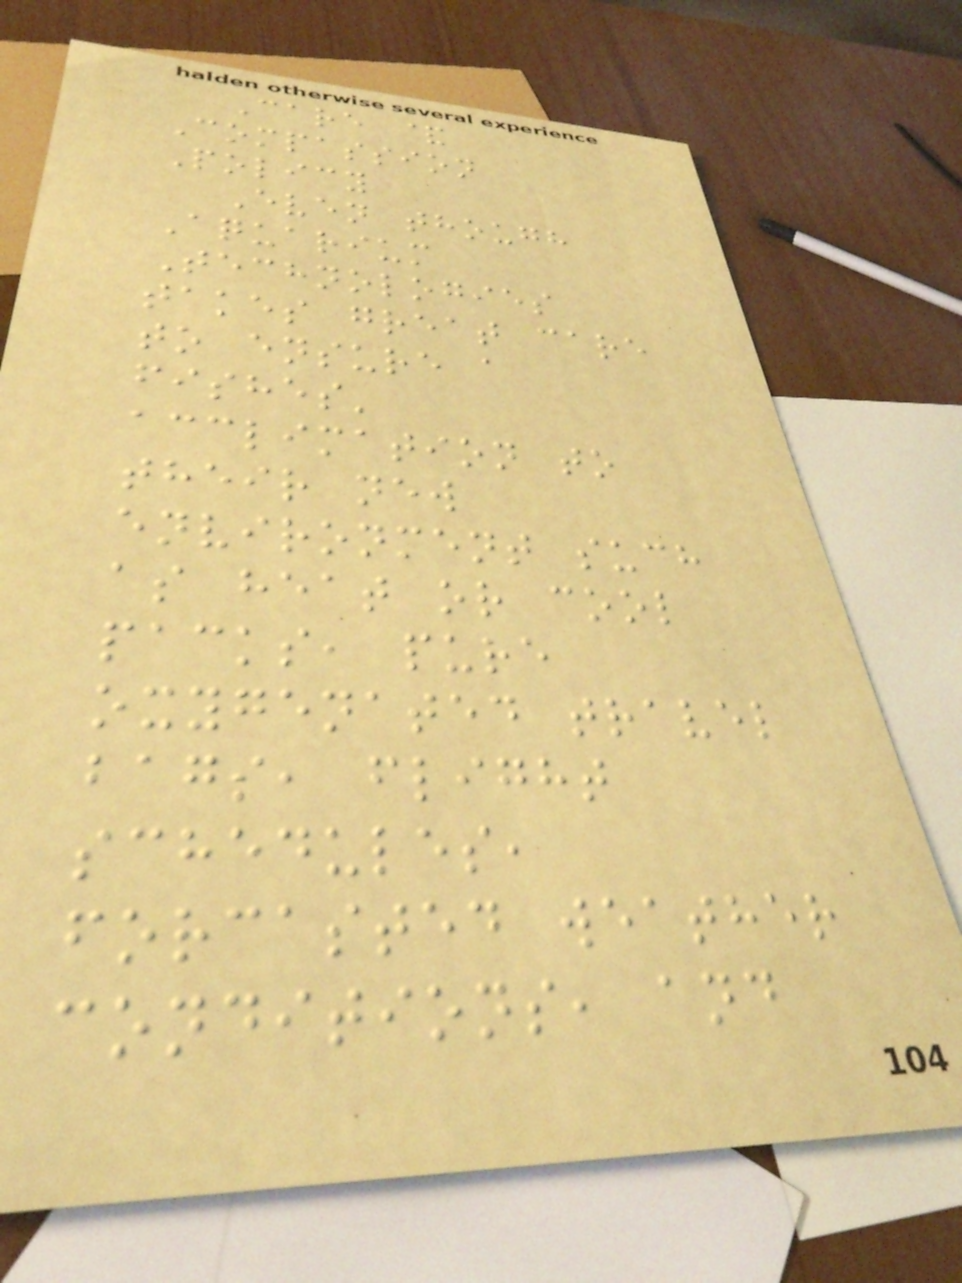Care &
Compassion
Policy
Even though
Aquarium
Technologies
takes great care
to ensure a
fishes'
acclimation to
their new
environment such
as heat or cool
packs, pure
oxygenated travel
bags, flight
schedules,
forcasted weather
conditions, and
